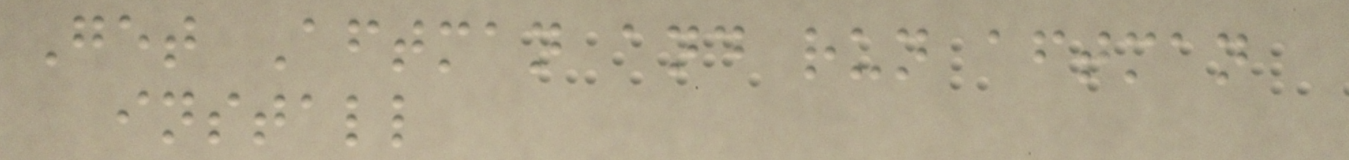Get Aftman and run aftman
install
